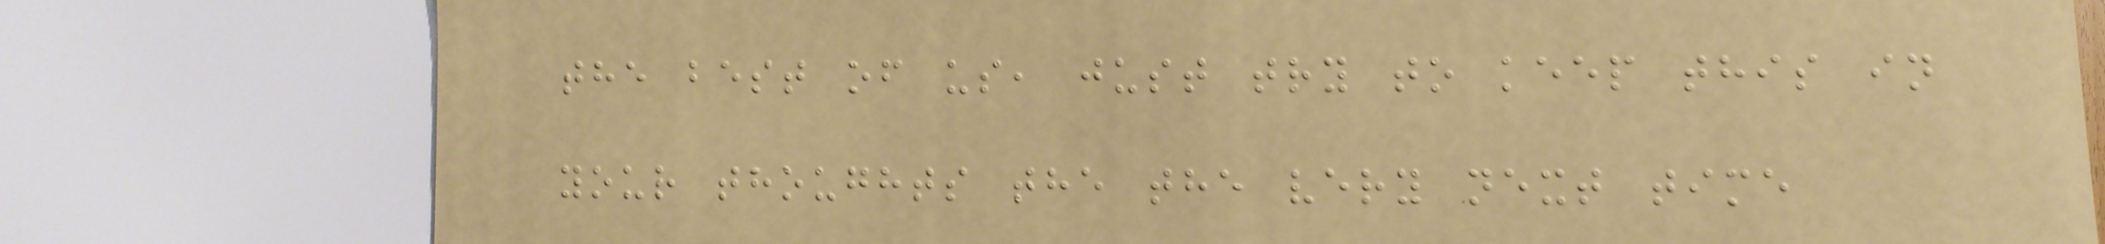the best of us, just try to keep this in
your thoughts the the very next time
